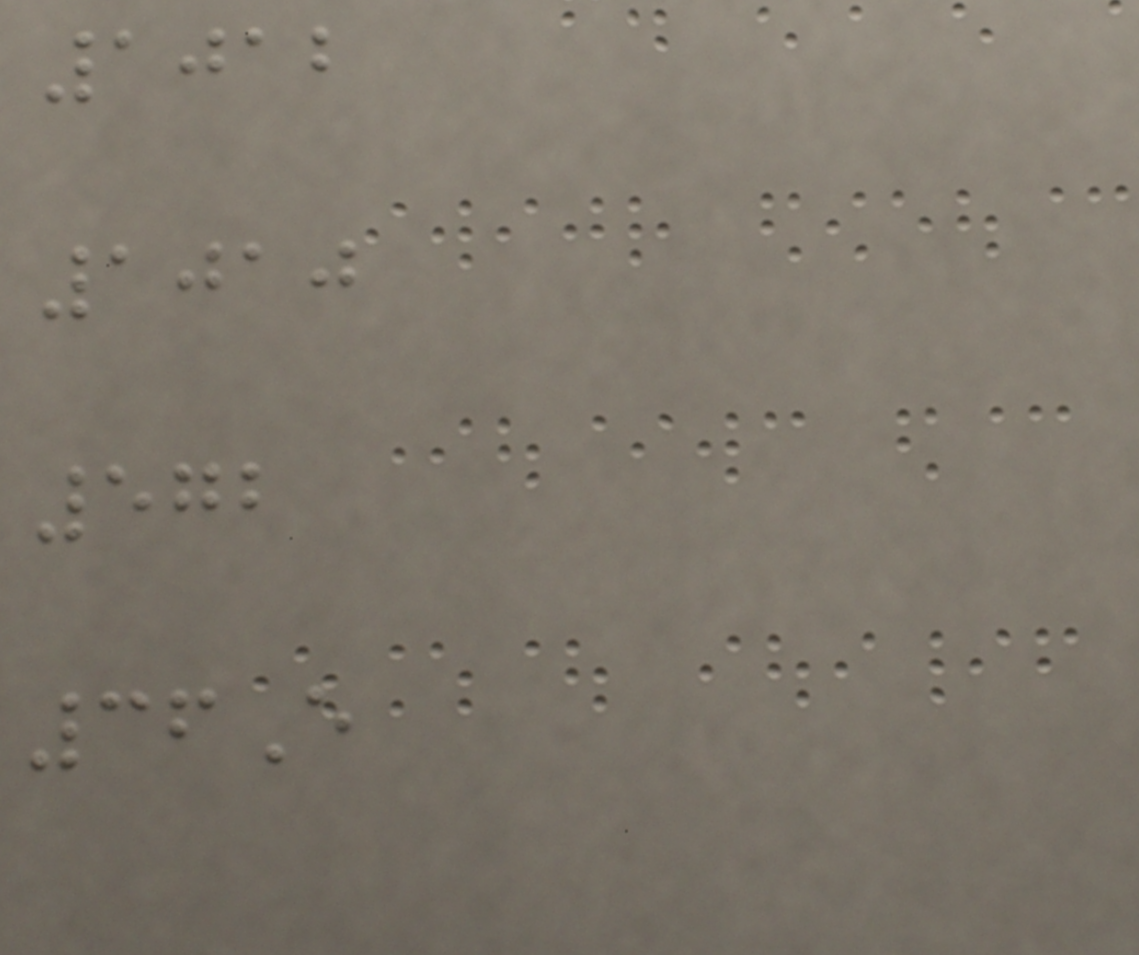1012
1010
572
36E
